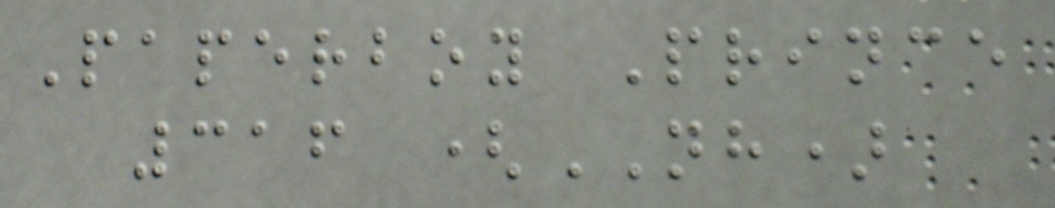Paperboy Prince
316 (NH)
